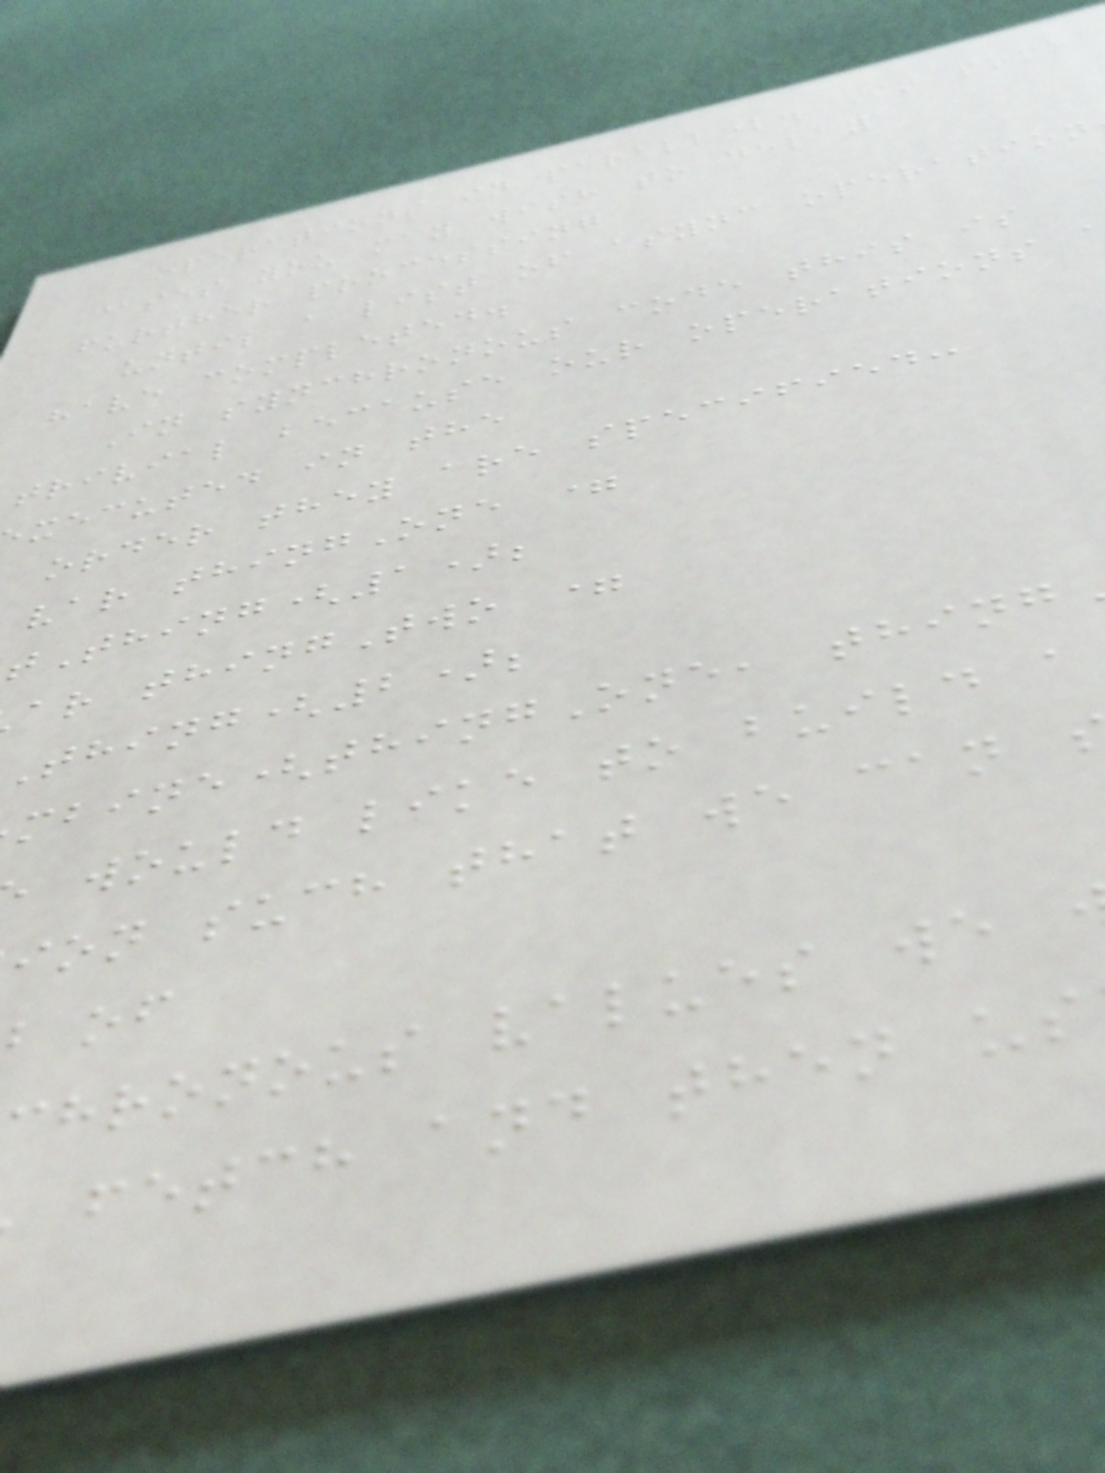operations in parallel. In some
cases you may wish to delay
further processing
until a list of async operation
have completed.
In synchronous code this is
trivial because our operations
xecuted in the
order they are specified:
var thingOne =
tThing(1);
ar thingTwo =
thing(2);
mbine(thingOne, thing
would like to build a
ion such that we can
hronous values we
fetch and then us
